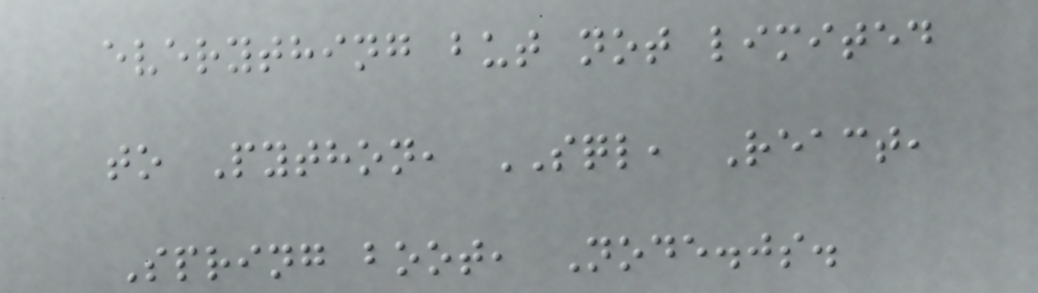everything but not limited
to Python, SQL, React,
Spring boot, Node.js.
